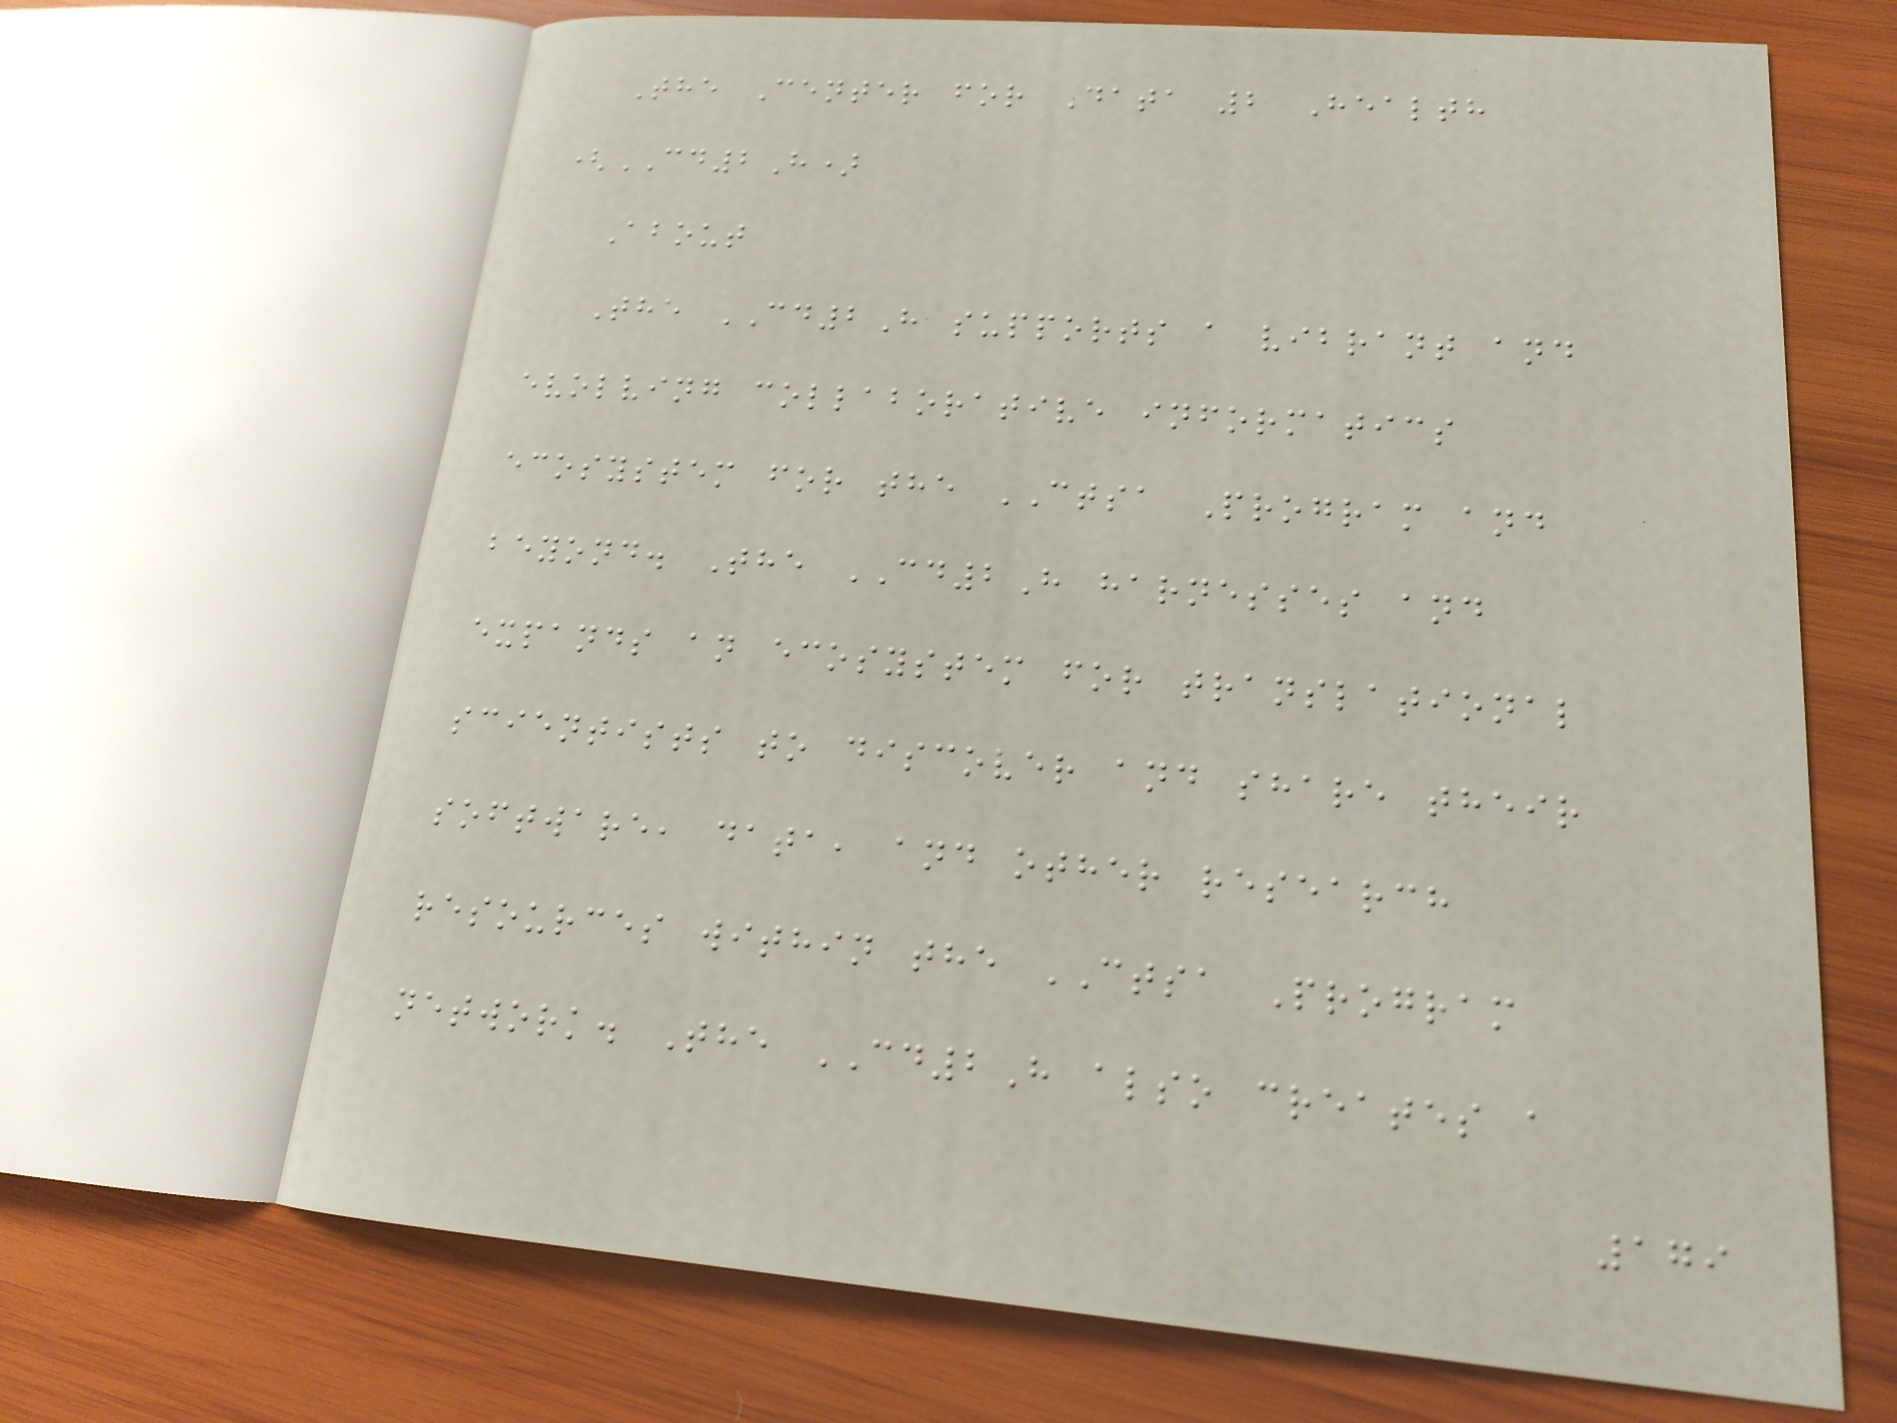The Center for Data 2 Health
(CD2H)
About
The CD2H supports a vibrant and
evolving collaborative informatics
ecosystem for the CTSA Program and
beyond. The CD2H harnesses and
expands an ecosystem for translational
scientists to discover and share their
software, data, and other research
resources within the CTSA Program
network. The CD2H also creates a
179
